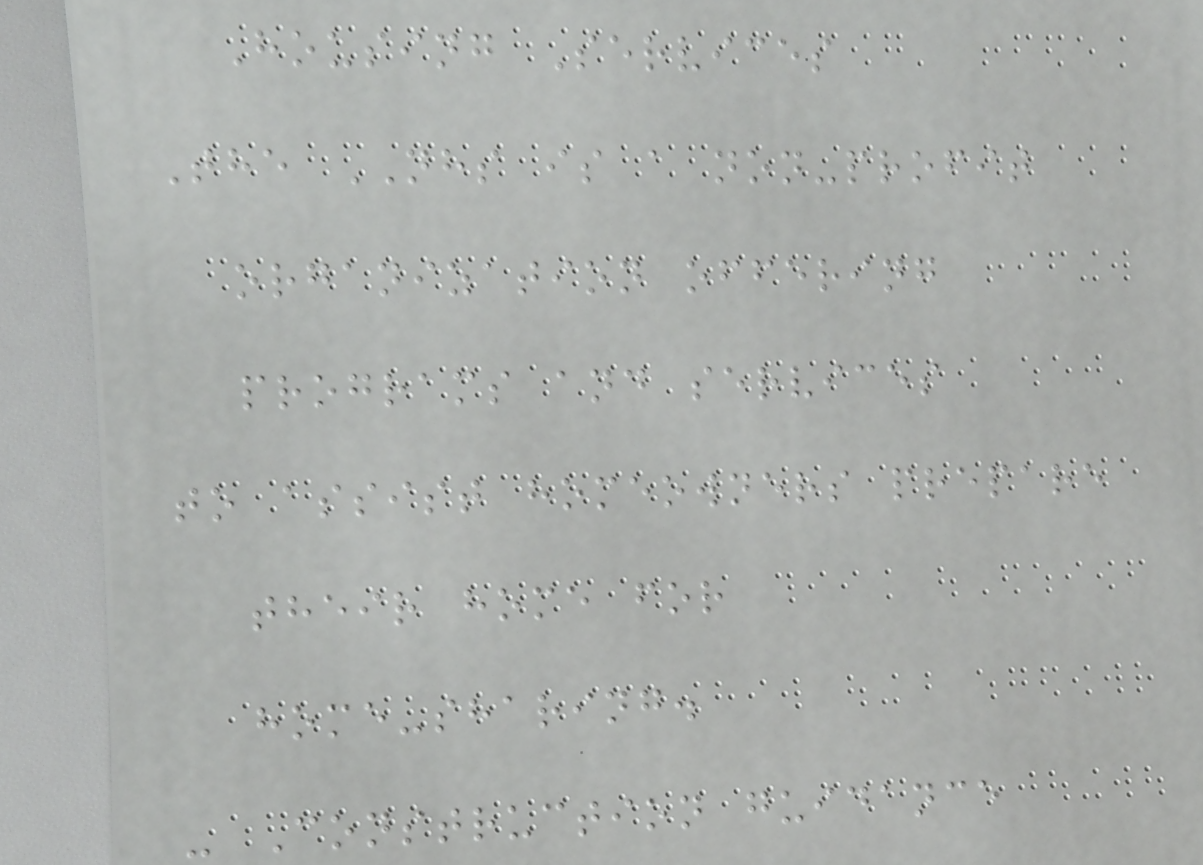Housing Services
The NHS is a non-profit
organization offering
programs and services
to assist homeowners prepare
their home for
home-sharing.
- Construction guidance
